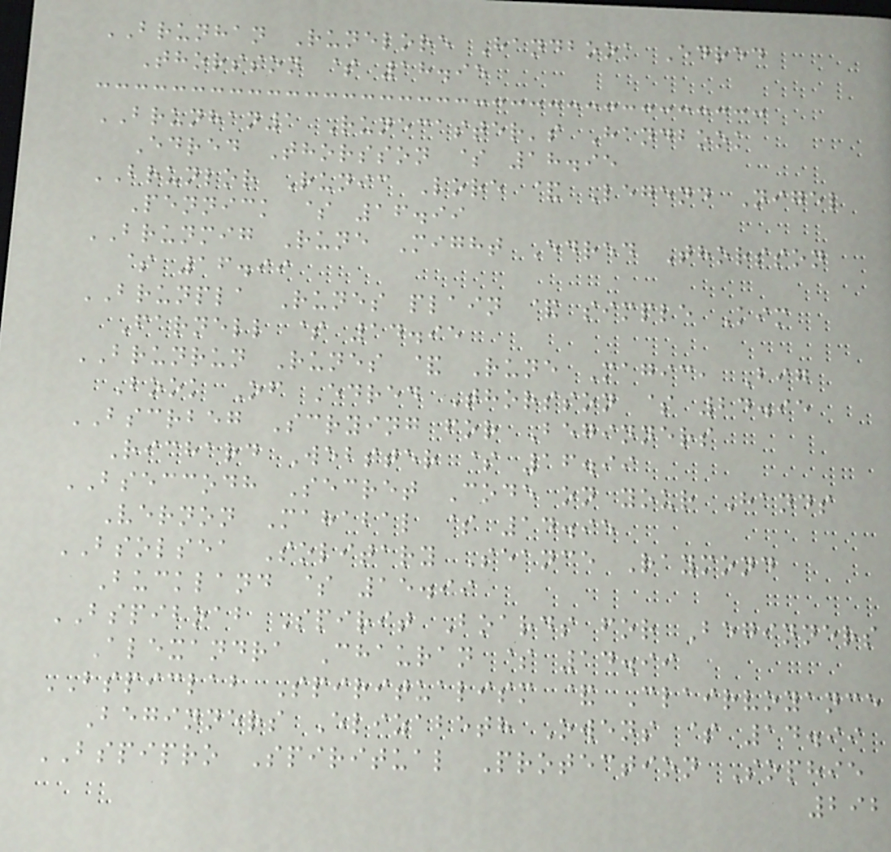BRUNHAN Runelore Handbook Edred
Thorsson $ 18.95
BRUNHAN1 Runecaster's Handbook
Edred Thorsson $ 18.95
BRUNLOR Runic Lore & Legend Nigel
Pennick $ 16.99
BRUNMIG Rune Might Edred Thorsson
$ 16.99
BRUNPLA Runes plain & simple Kim
Farnell $ 14.95
BRUNRUN Runes & Rune Magic, Big
Book Of Edred Thorsson $ 24.95
BSCRBEG Scrying for Beginners
Richard Webster $ 16.99
BSECCODH Secret Code on your Hands
Vernon Mahabal $ 14.95
BSOLSEA Solitary Seance Raymond
Buckland $ 15.99
BSPIBOAB Spirit Boards for Beginners
Alexandra Chauran $ 14.99
BSPICLAB Spiritualism & Clairvoyance
Beginners Elizabeth Owens $ 14.99
BSPIPRO Spiritual Protection Sophie
292
